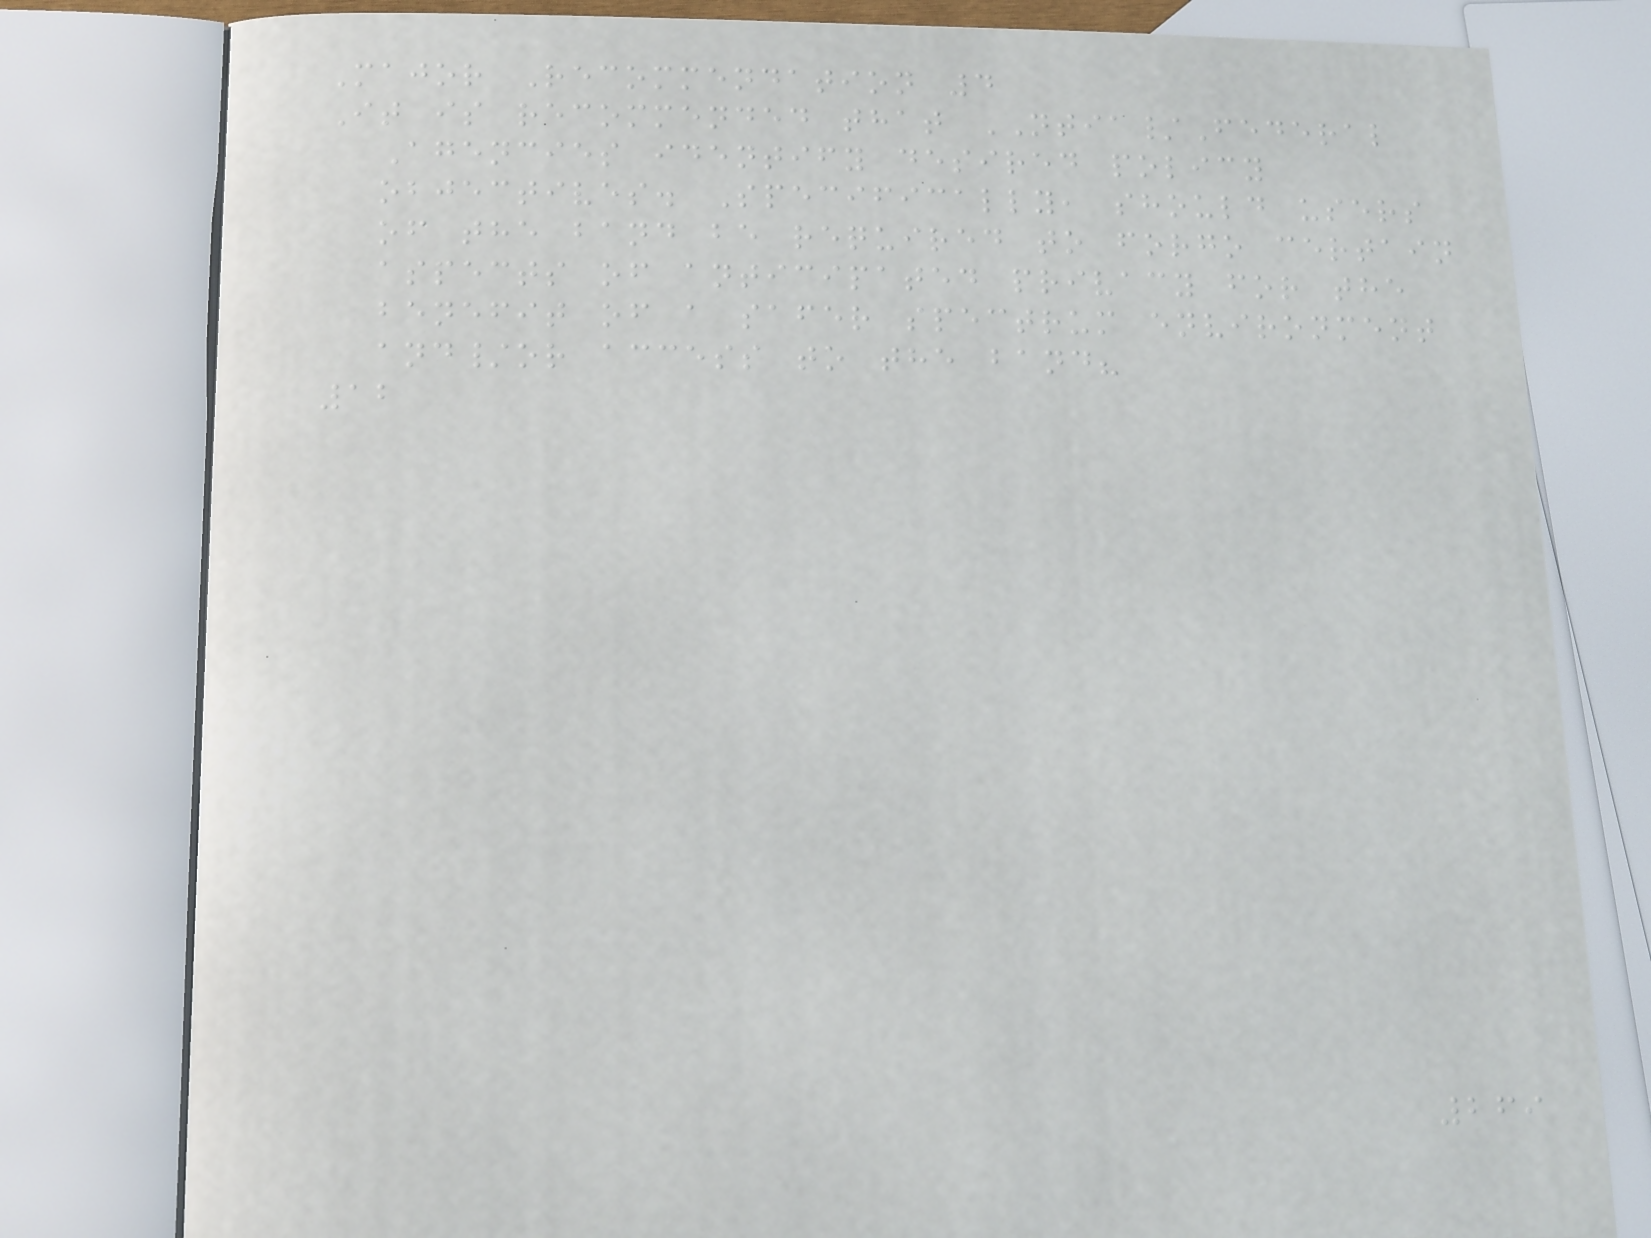Major Recommendation 4
It is recommended that NTIA/Federal
Agencies identify desired policy
objectives. Specifically, should users
of the band be required to forgo certain
aspects of anticipated privacy for the
benefit of a safer spectrum environment
and/or access to the band?
12
269
